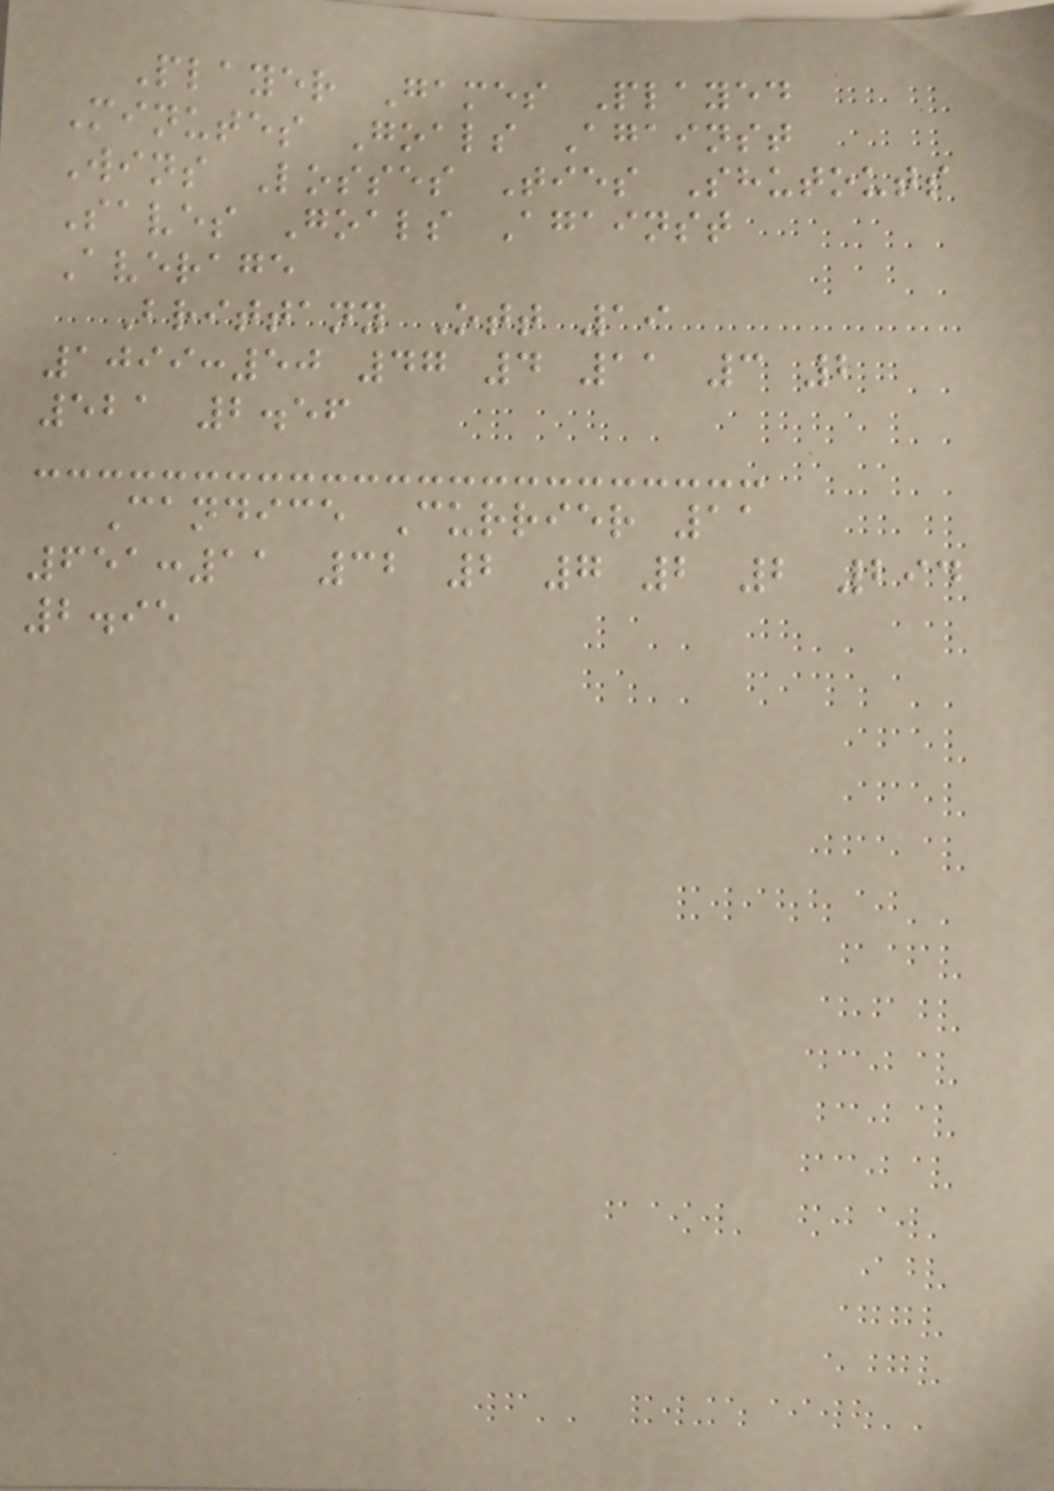Player Games Played
Minutes Goals Against
Wins Losses Ties Shutouts
Saves Goals Against
Average
Brittany Ott 19
1099:50 47 4 11 3 2
521 2.56
Candice Currier 11
651:11 32 2 7 2 2 294
2.95
